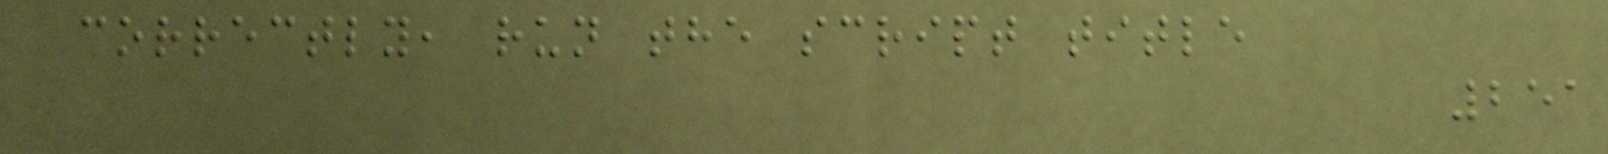correctly, run the script title
251
